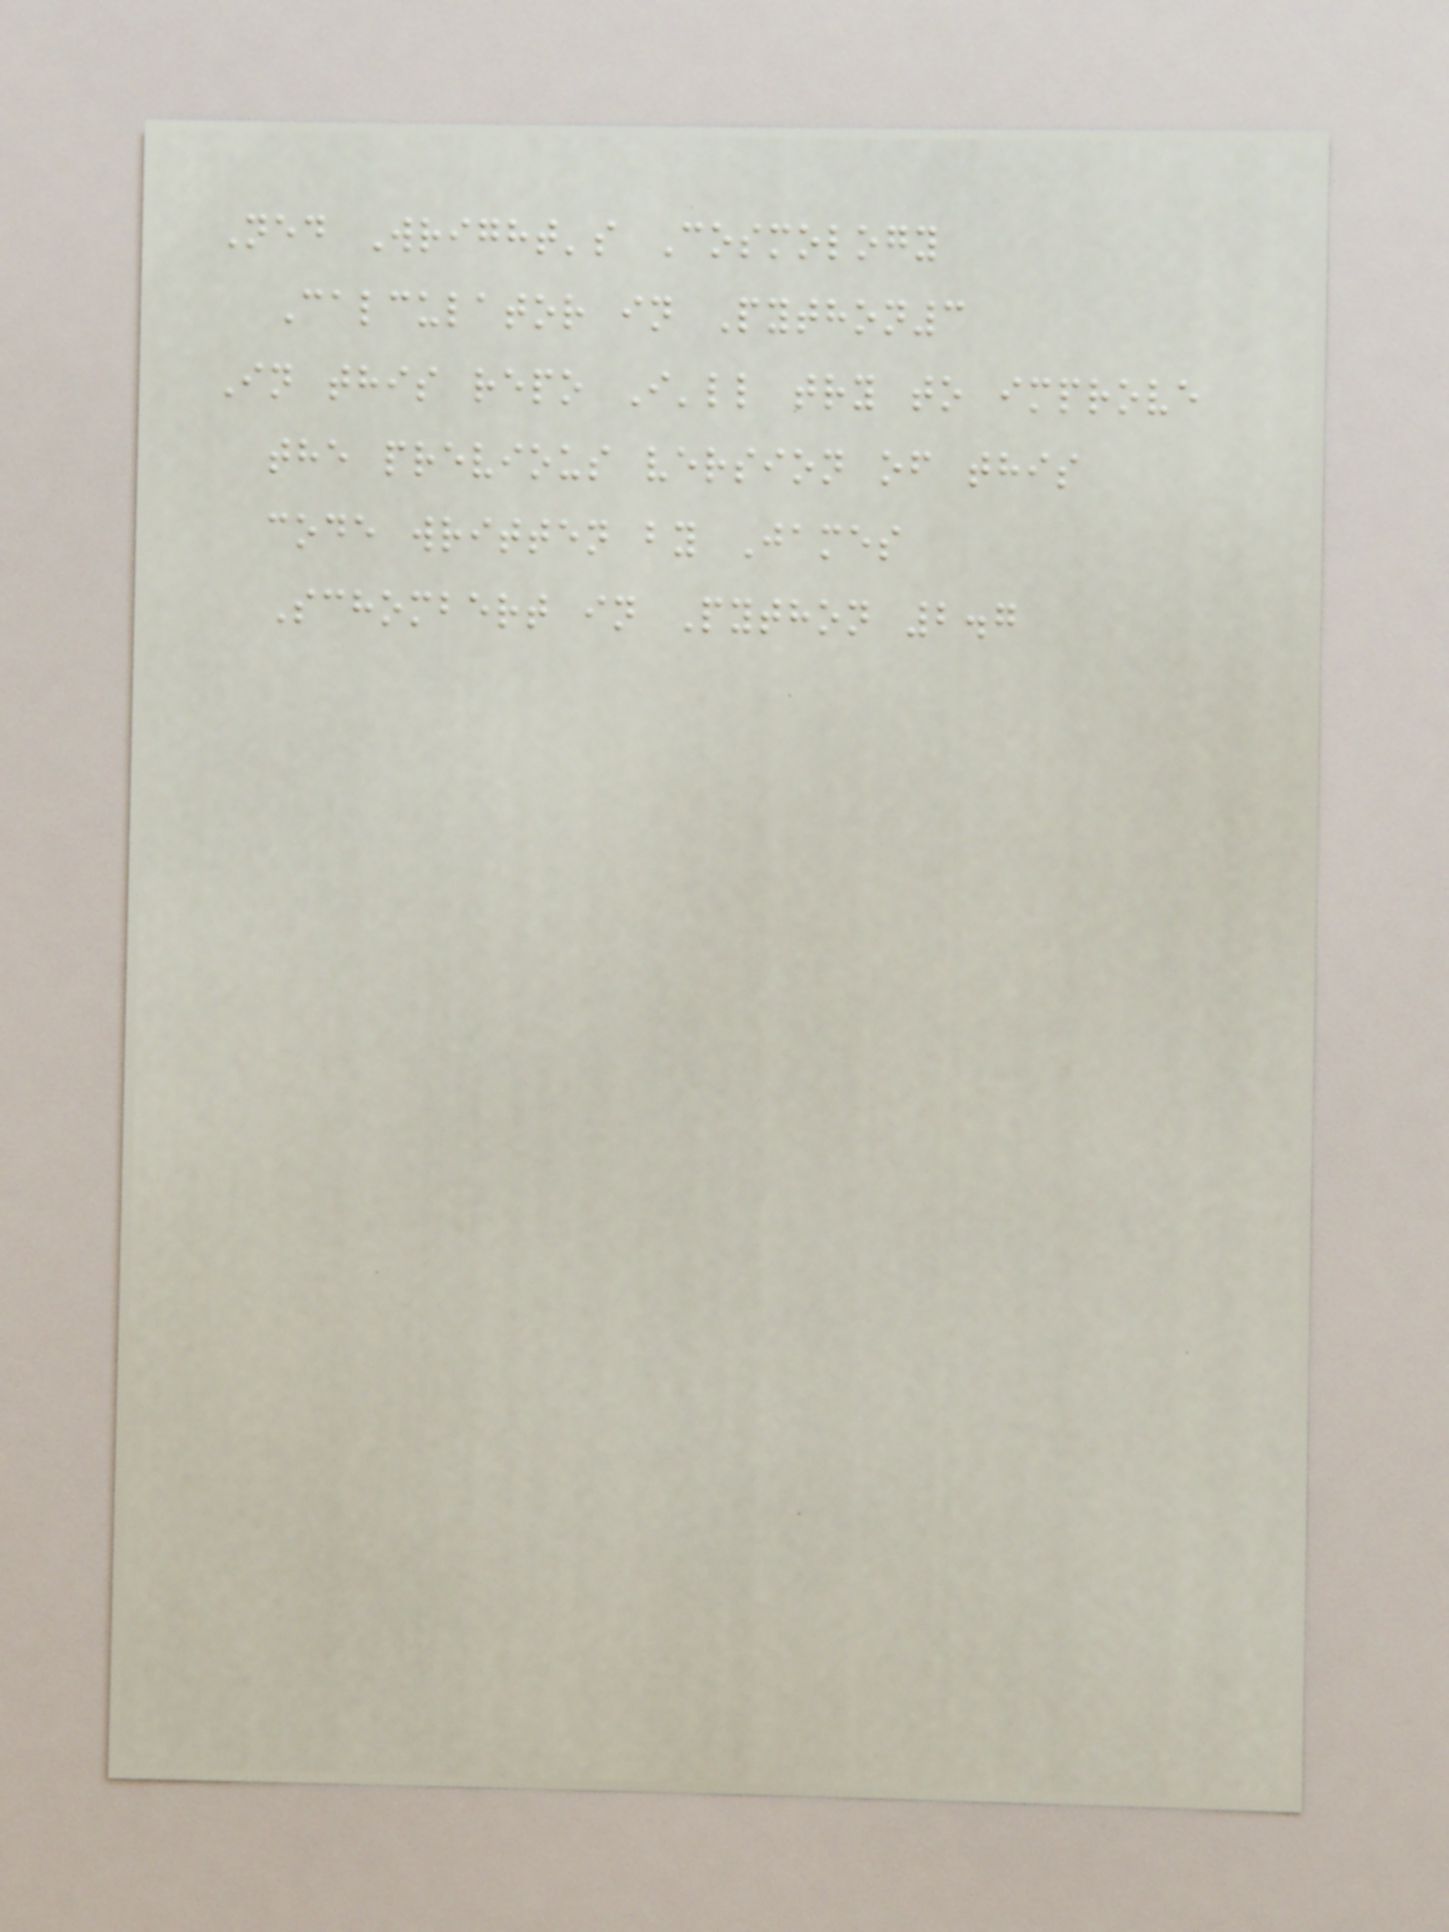Ned Wright's Cosmology
Calculator in Python3
In this repo I'll try to improve
the previous version of this
code written by James
Schombert in Python 2.7
